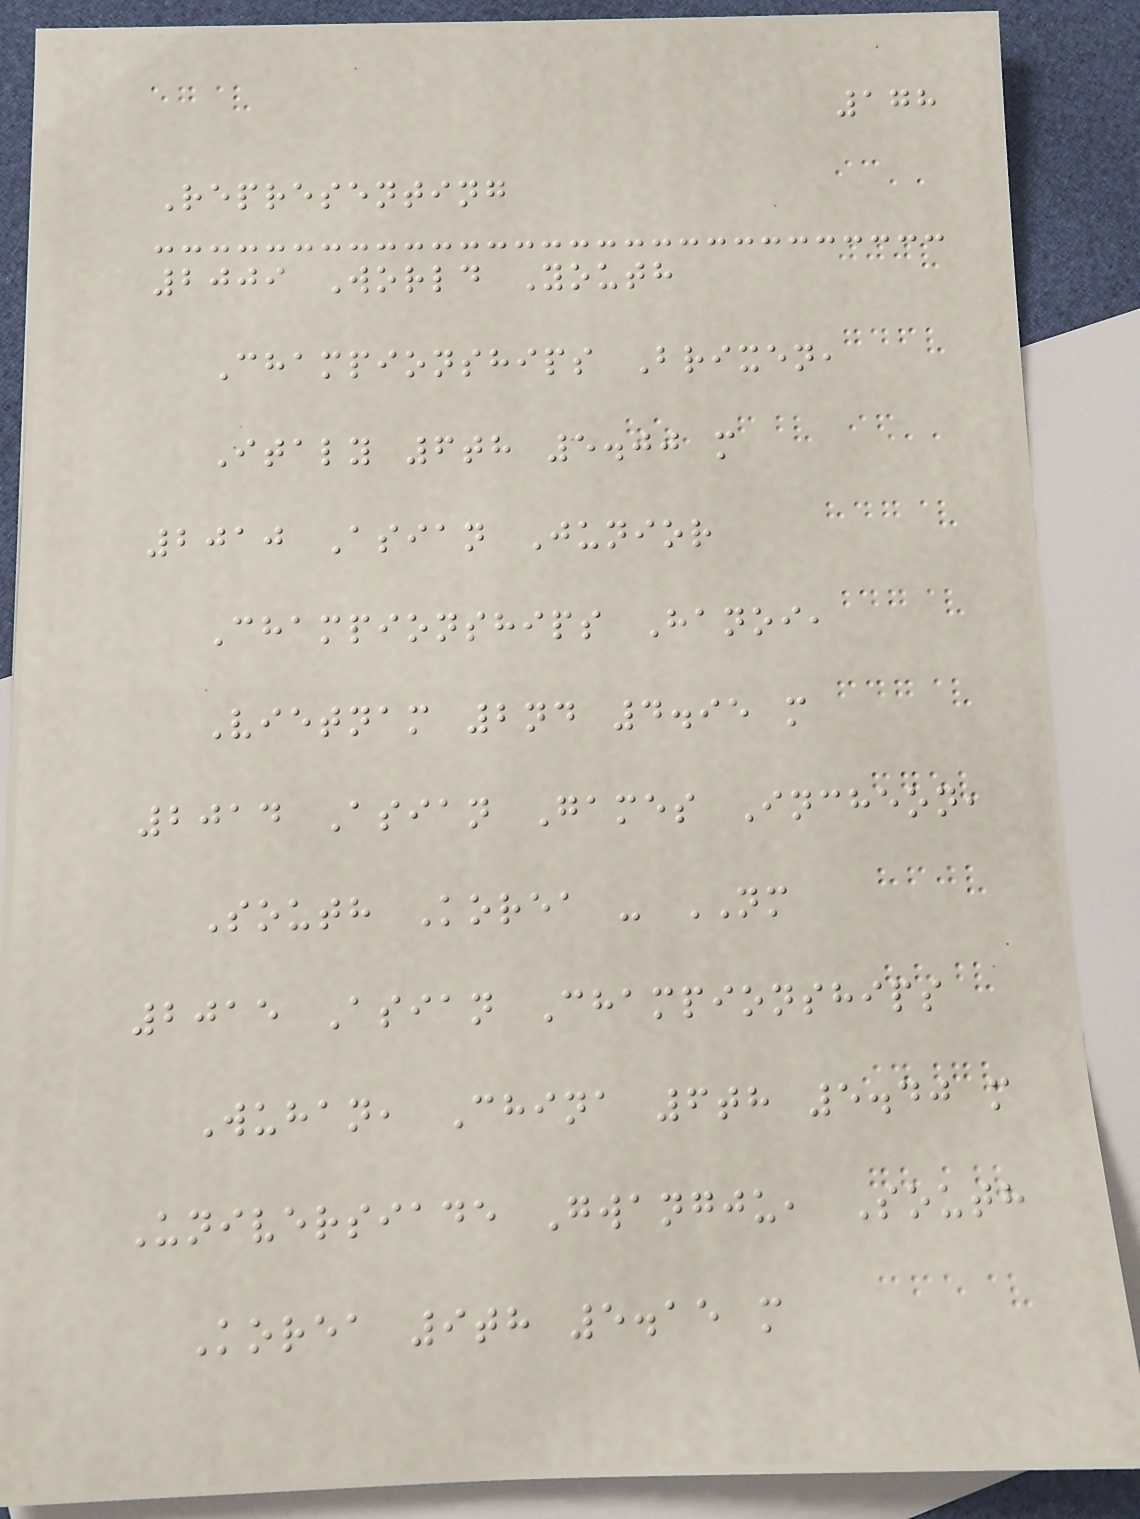178
Representing
2009 World Youth
Championships Brixen,
Italy 6th 5.00 m
2010 Asian Junior
Championships Hanoi,
Vietnam 2nd 4.95 m
2014 Asian Games Incheon,
South Korea - NM
2015 Asian Championships
Wuhan, China 6th 5.40 m
Universiade Gwangju, South
Korea 9th 5.15 m
